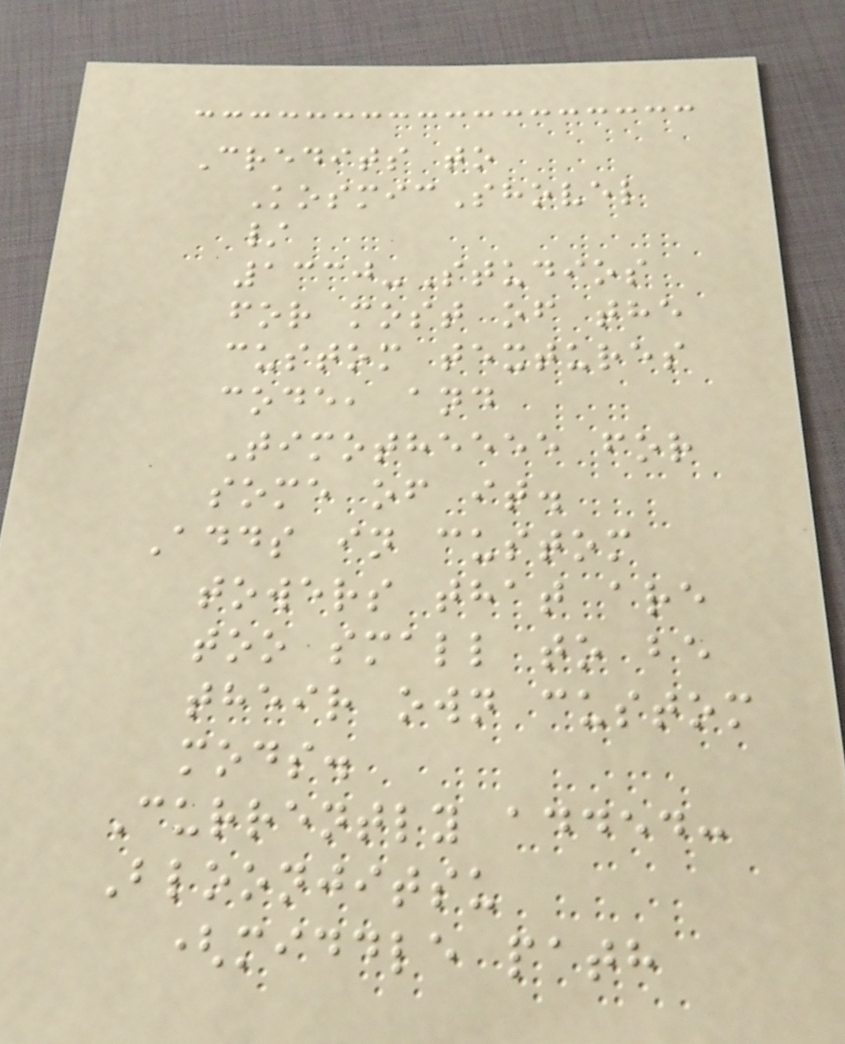Credits to
KosmicShovel
/
1330-Studios
for most of the
custom textures
code, and
Timotheeee for
some of it.
Adds in custom
towers that are
too small to be
their own custom
mods.
Currently added:
Bloonjitsu
(middle path
